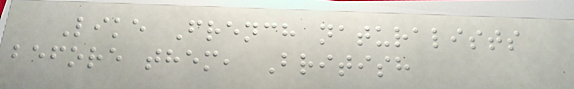Like French naturalists
before them, British
